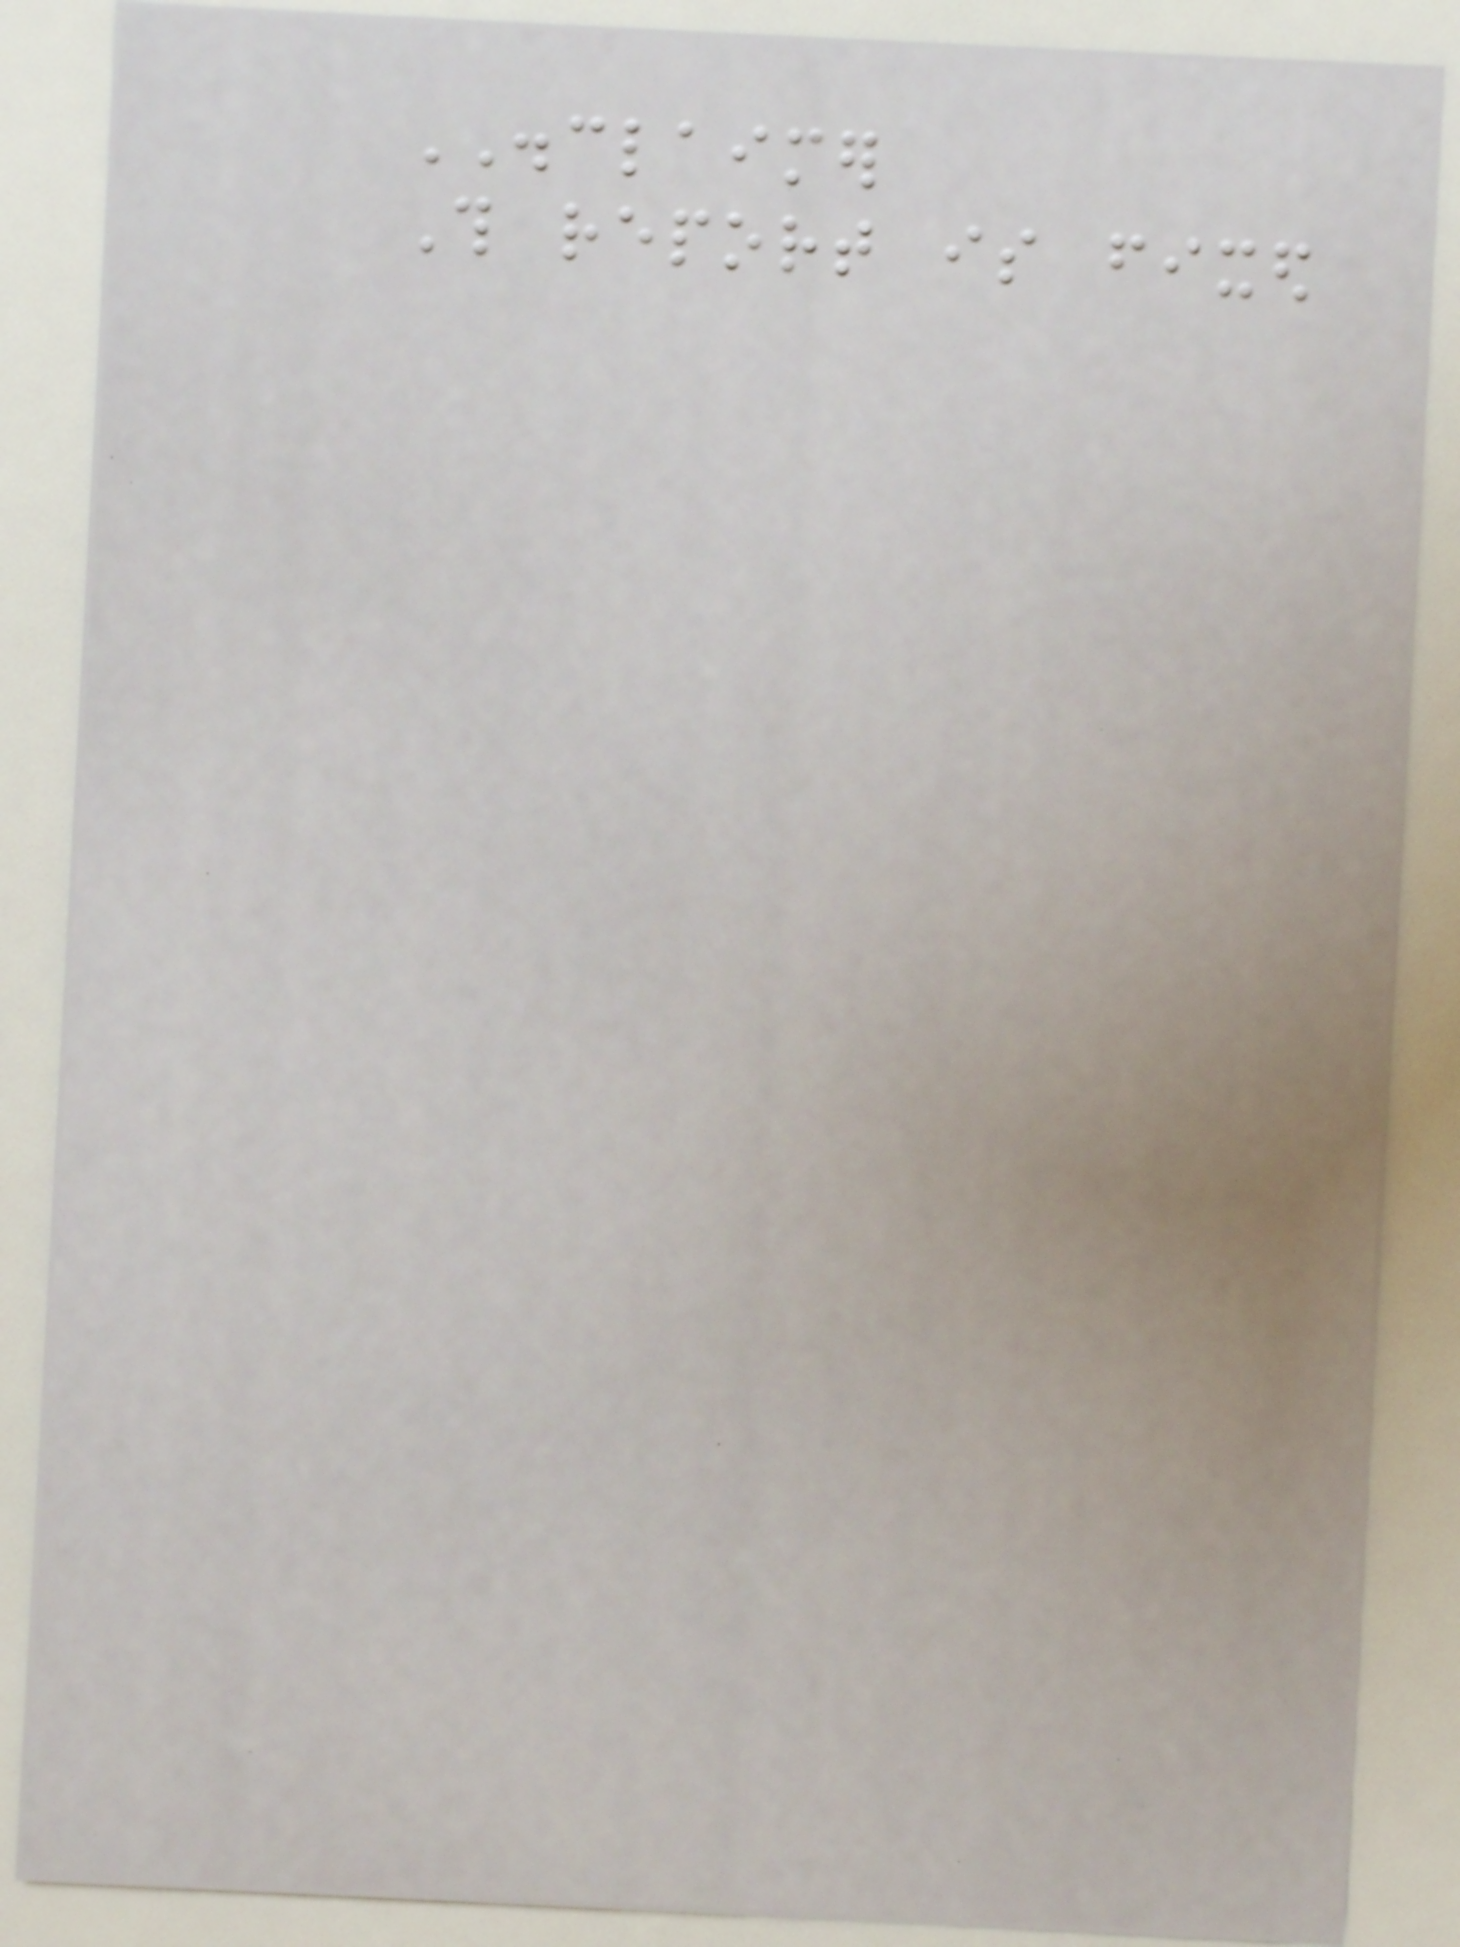DISCLAIMER
This report is fixed
